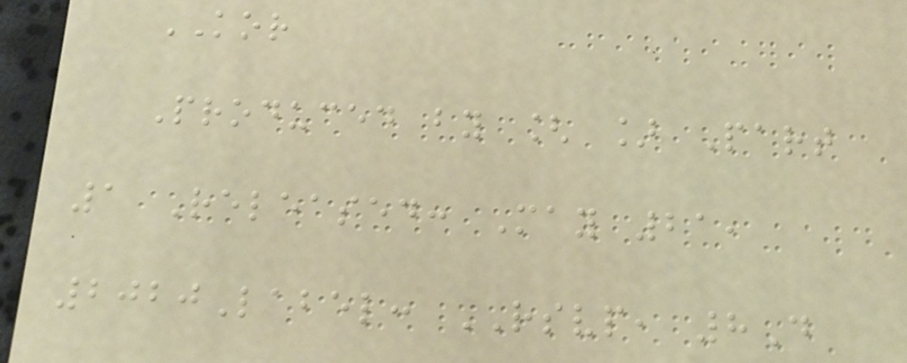KOR
Produced by [ ] Part
1 Released: May 21,
2020Label: RSVP, 8D
